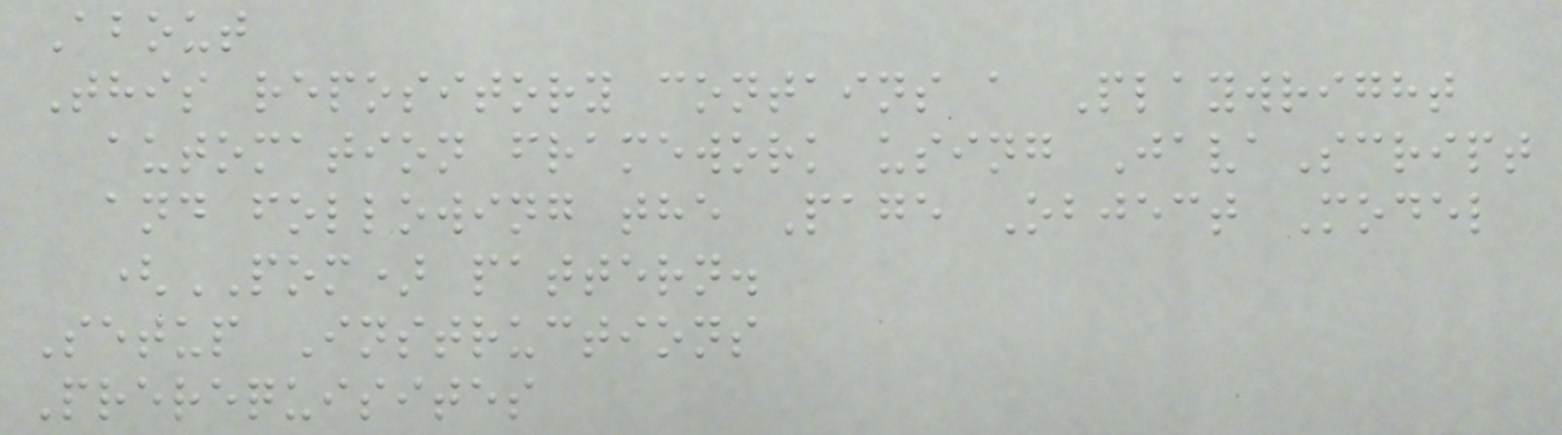About
This repository contains a Playwright
automation framework using JavaScript
and following the Page Object Model
(POM) pattern.
Setup Instructions
Prerequisites
